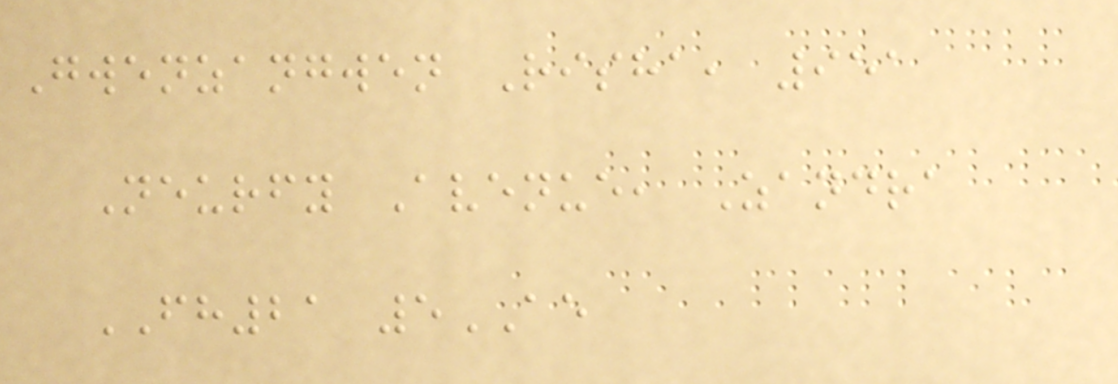Gwenzangwen Risha, 951
Neurfy Avenue, Zandra
FH21 5AE
